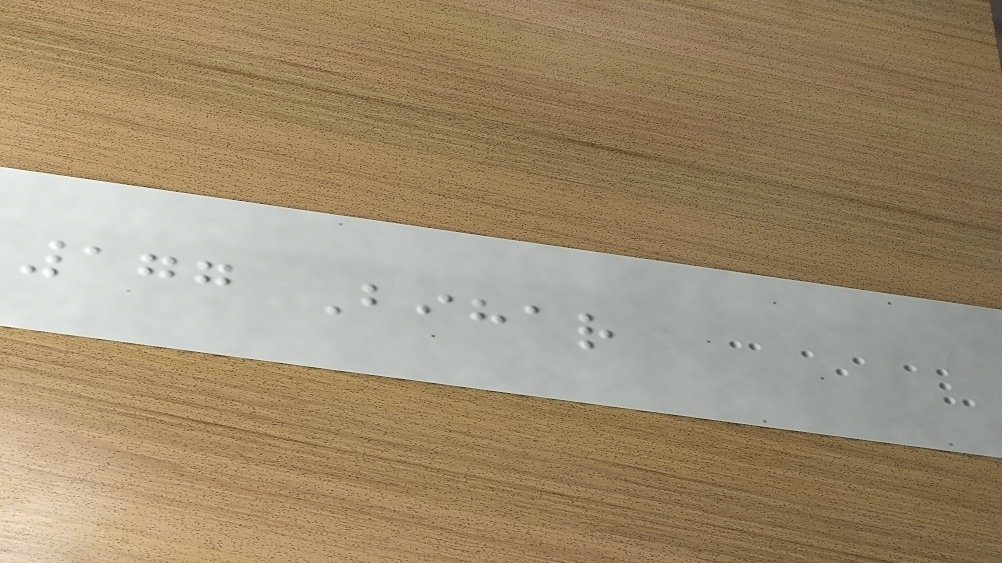177 Bihar
